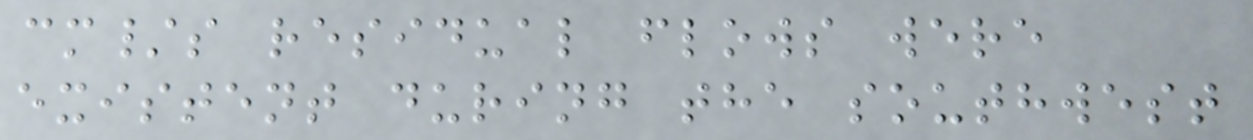cm/s residual flows were
existent during the southwest
